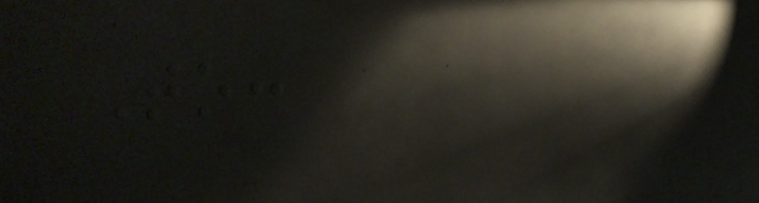To:
